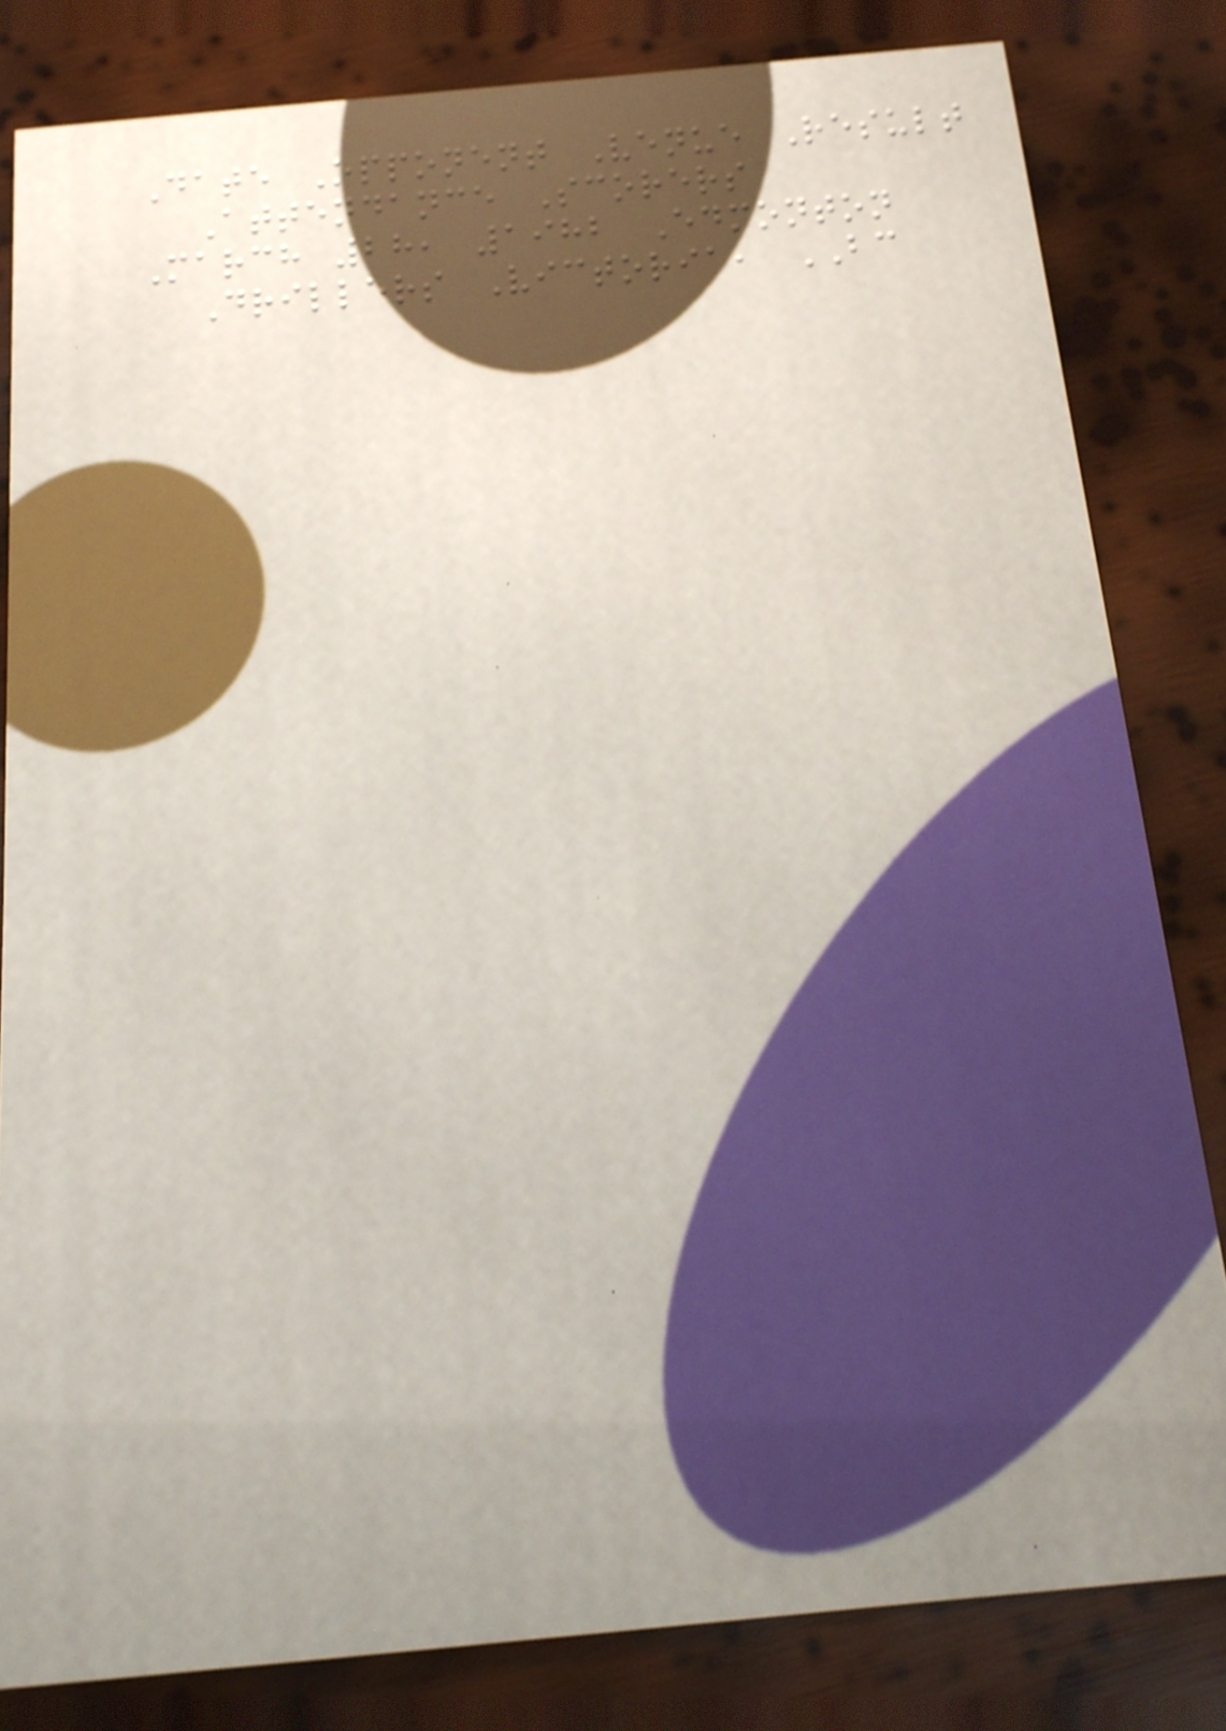Date Opponent Venue Result
Attendance Scorers
March 28, 1982 Edmonton
Drillers Victoria, BC
